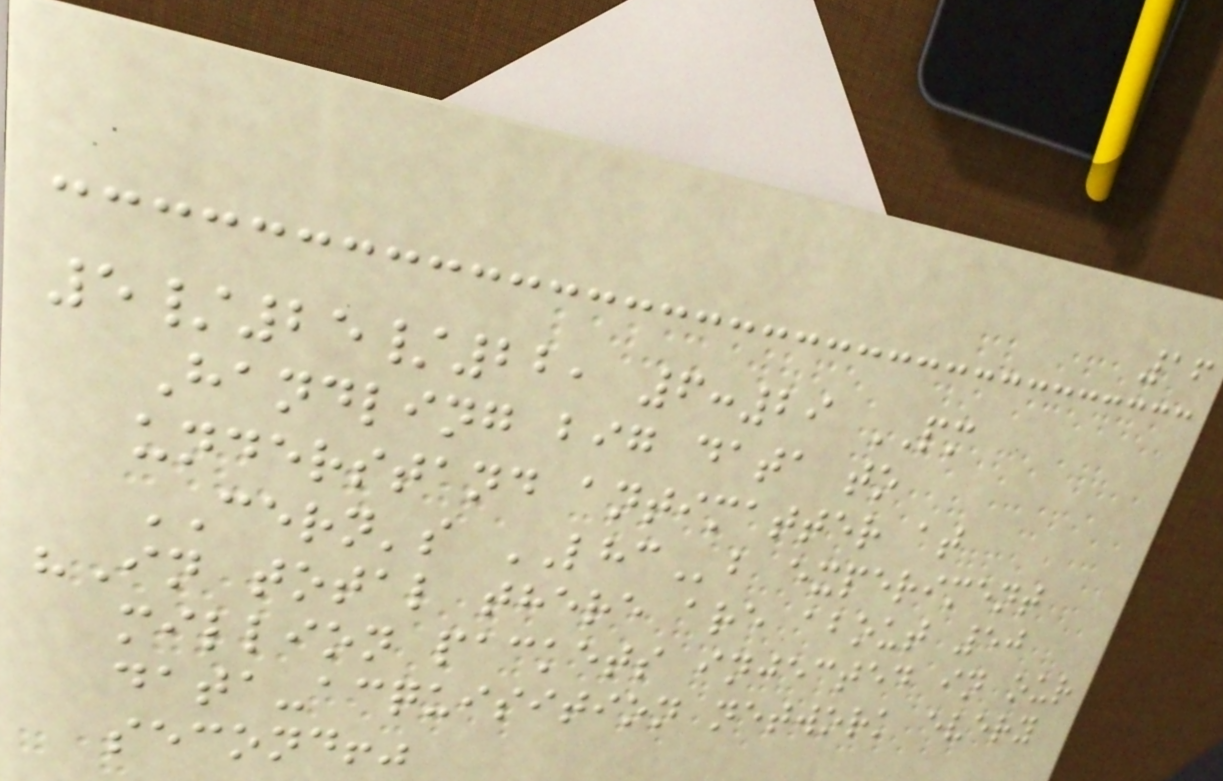16
5/25/22, 6:29 PM
Handling big data to
understand antimatter at
CERN's LHCb experiment
"In total there are about 50
million packets injected in our
data-acquisition network every
second!"
